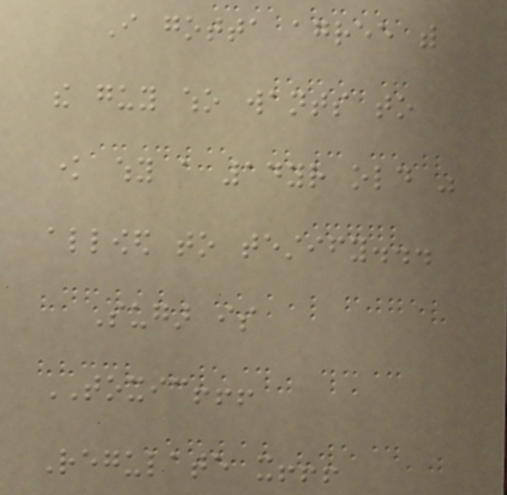I gotta agree with
the guy who wants to
know why a 14yr old was
allowed to testify...
Sugar is
TOXIC!!!
Regulate it!!!
